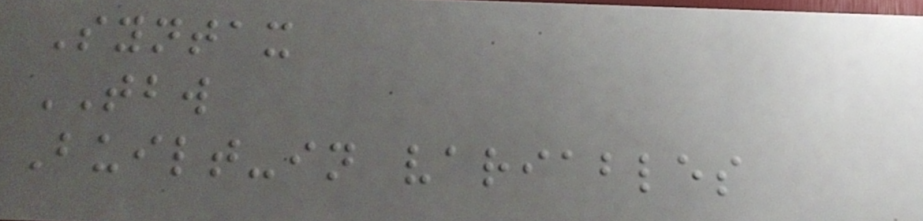Syntax
TBW
Built-in variables
